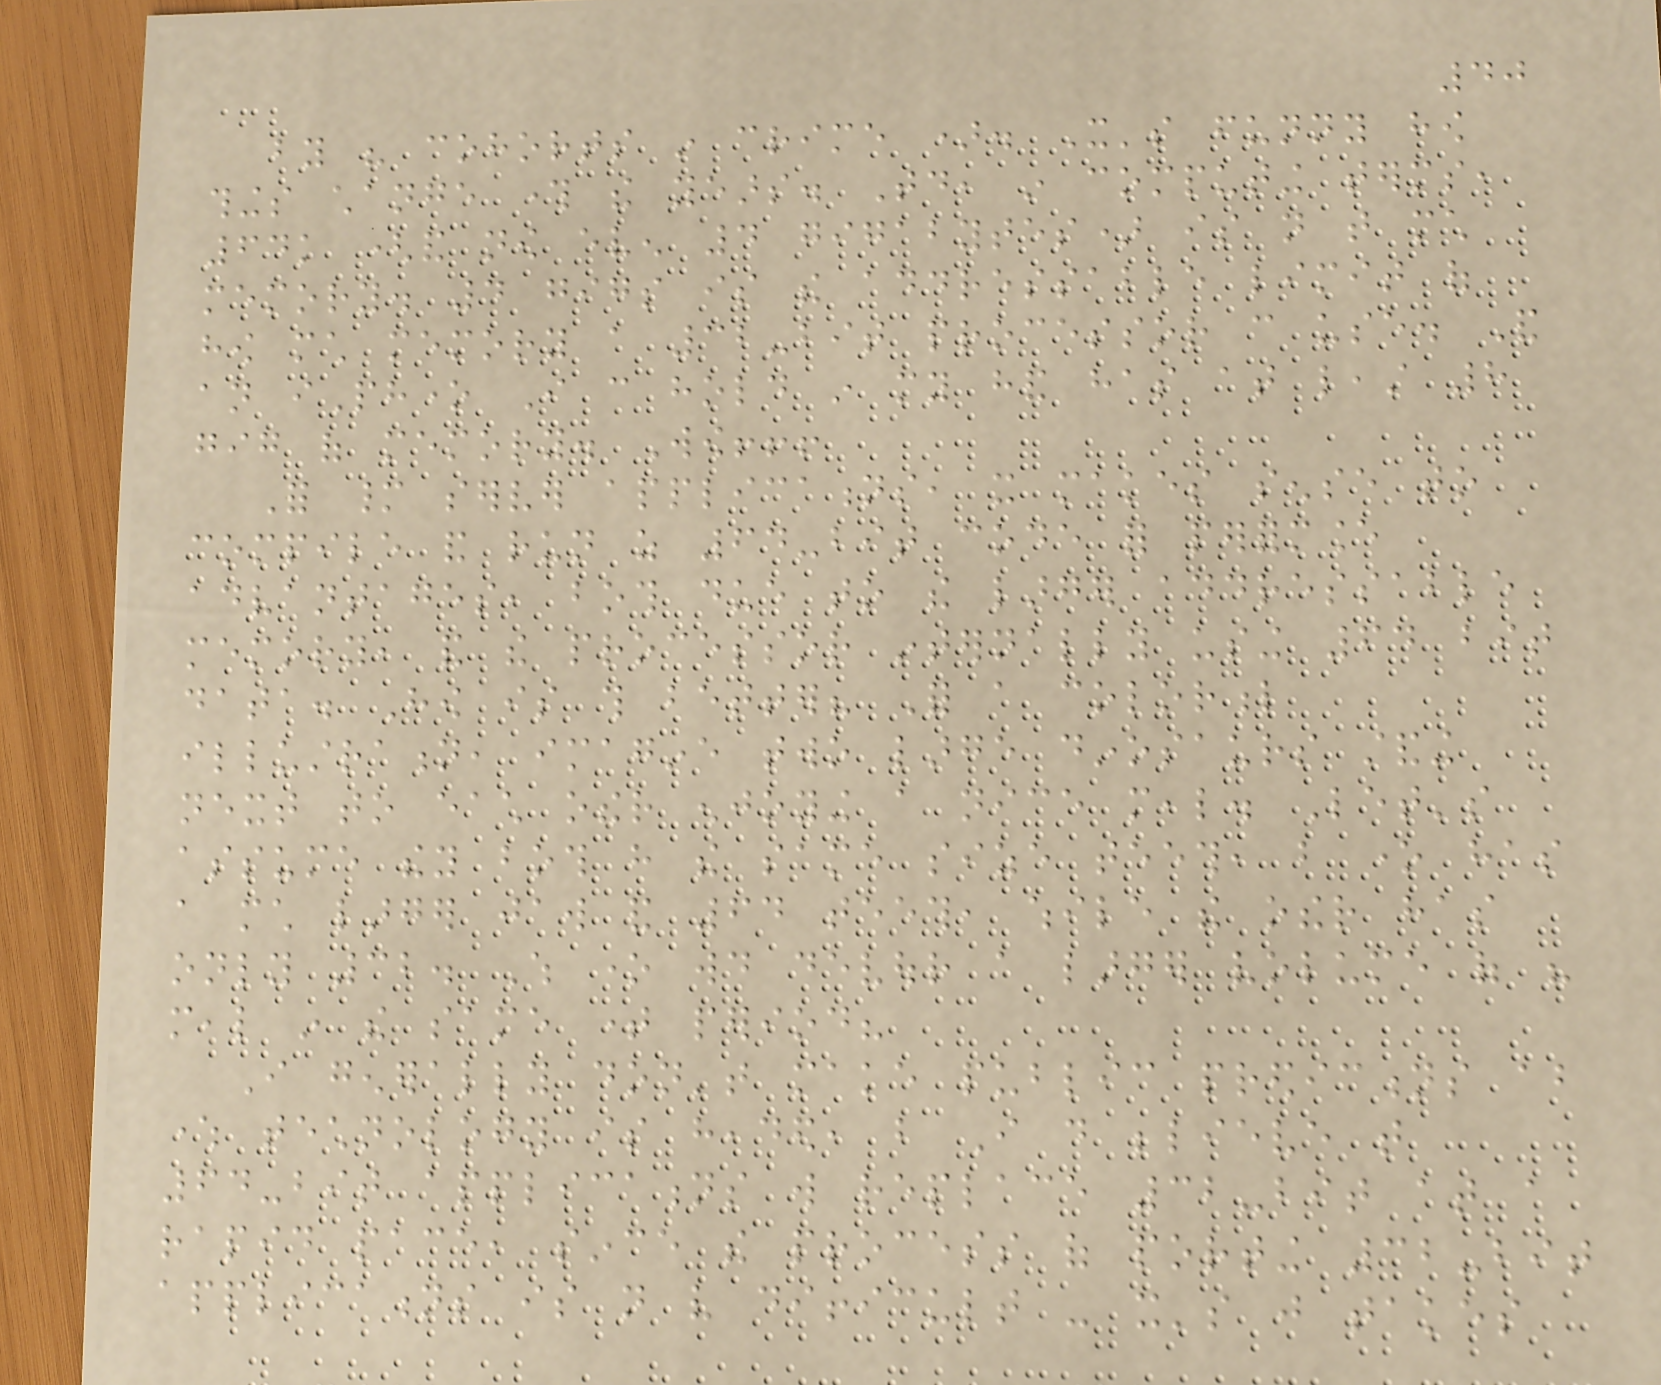40
by his cohorts in crime ). It's funny how
things change through the years. Today, in computing terms,
64k (and now even 4 gigabytes) is not that much
memory. 4 gigs is the addressable limit of
how much memory a 32-bit processor can use. And
an iPhone I can hold in my hand has at least 8
gig of memory. Wow!!!
For many server applications, it makes sense to
compile and run as 64-bit code for performance
advantages, both due to the larger addressable
memory, and the processor internally using 64 bit
data. How is this better? For a colorful
illustration, imagine two large dinosaurs standing
next to each other enjoying a nice meal. Let's
assume they both have the same size teeth, but one has
a much larger jaw and 64 teeth, while the other has
only 32. Which one would devour a larger volume of his
meal in the same time period?
I generally don't make public predictions about
where technology is headed, but I do believe that
64-bit applications will replace 32-bit at a
rapid pace, since the process of porting 32-bit
applications is not very difficult - it's just takes
